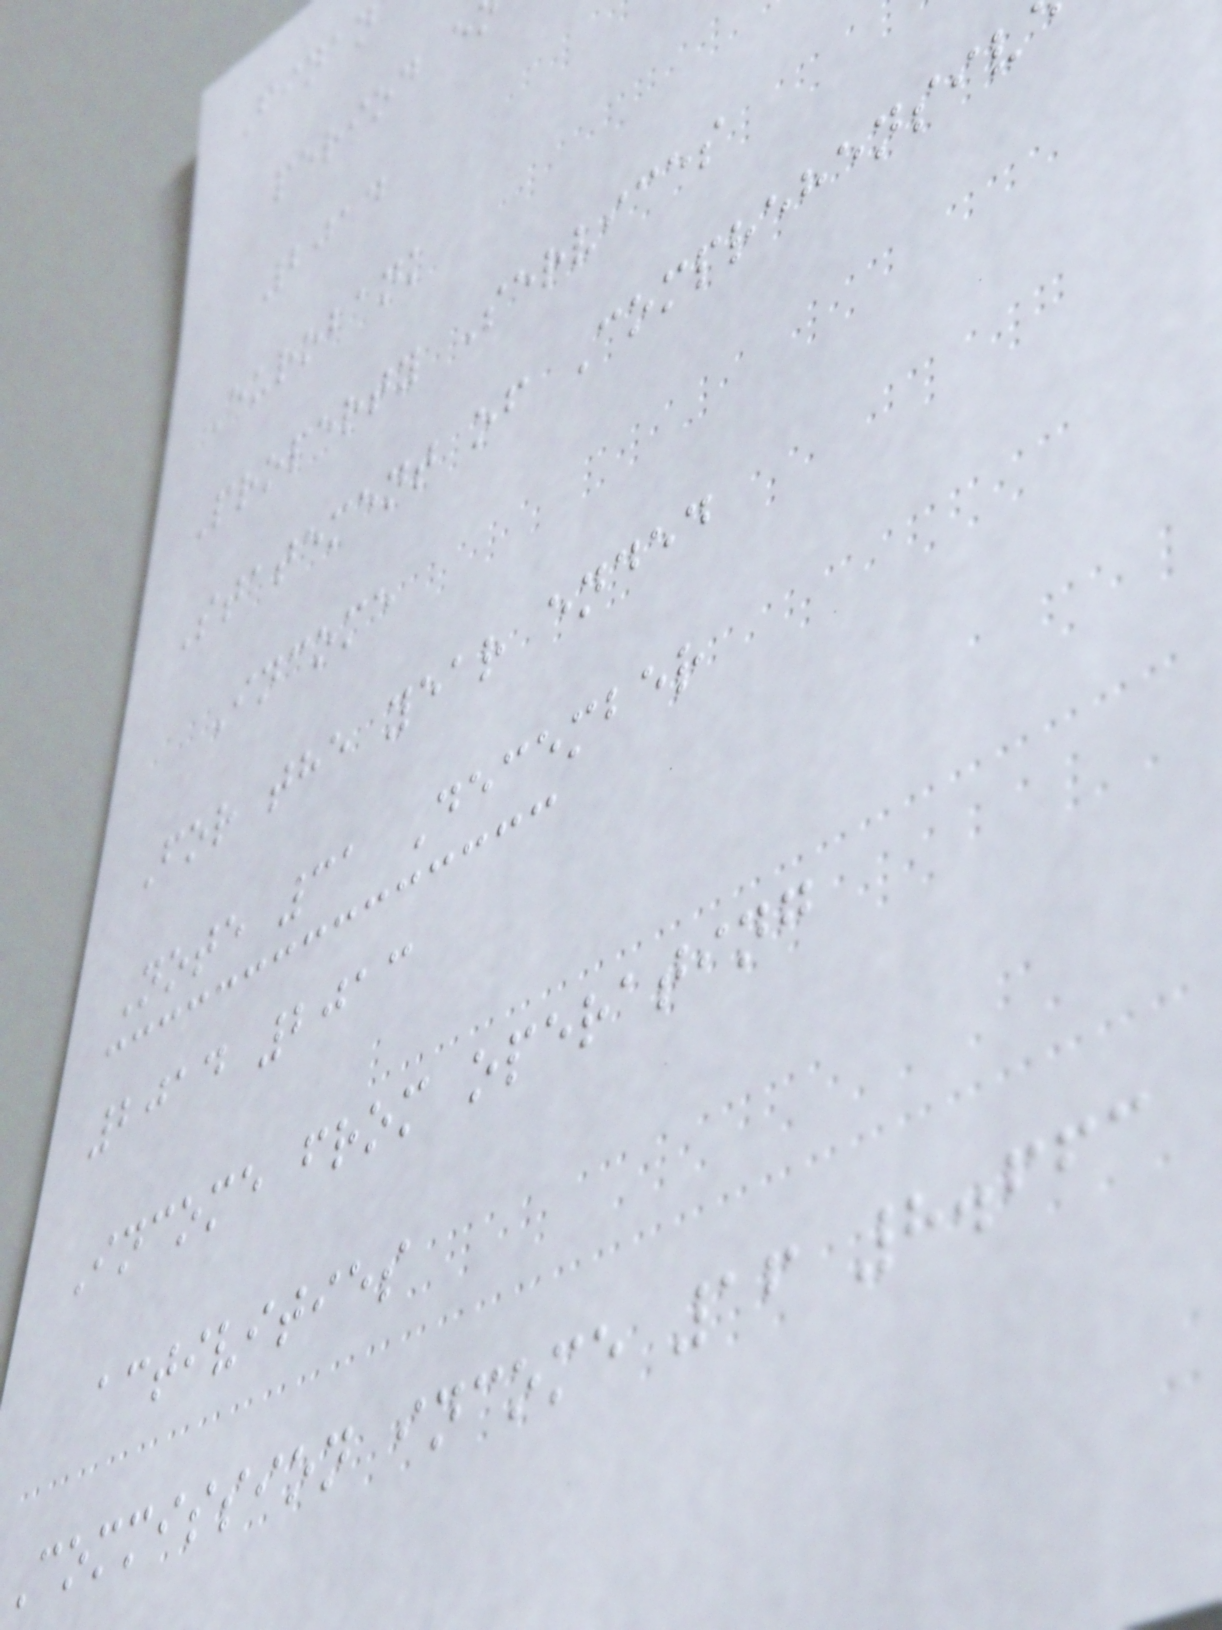period e
2014
Eurobank
Property Services
Statement of Comprehensiv
Income
For the year ended
Note 31 December
2014 2013
Income from operating
activities
Commission income 16 8.663
